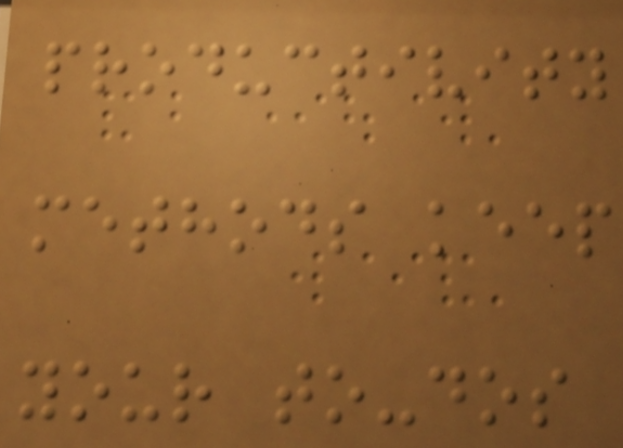productivity
methods keep
your to-dos
